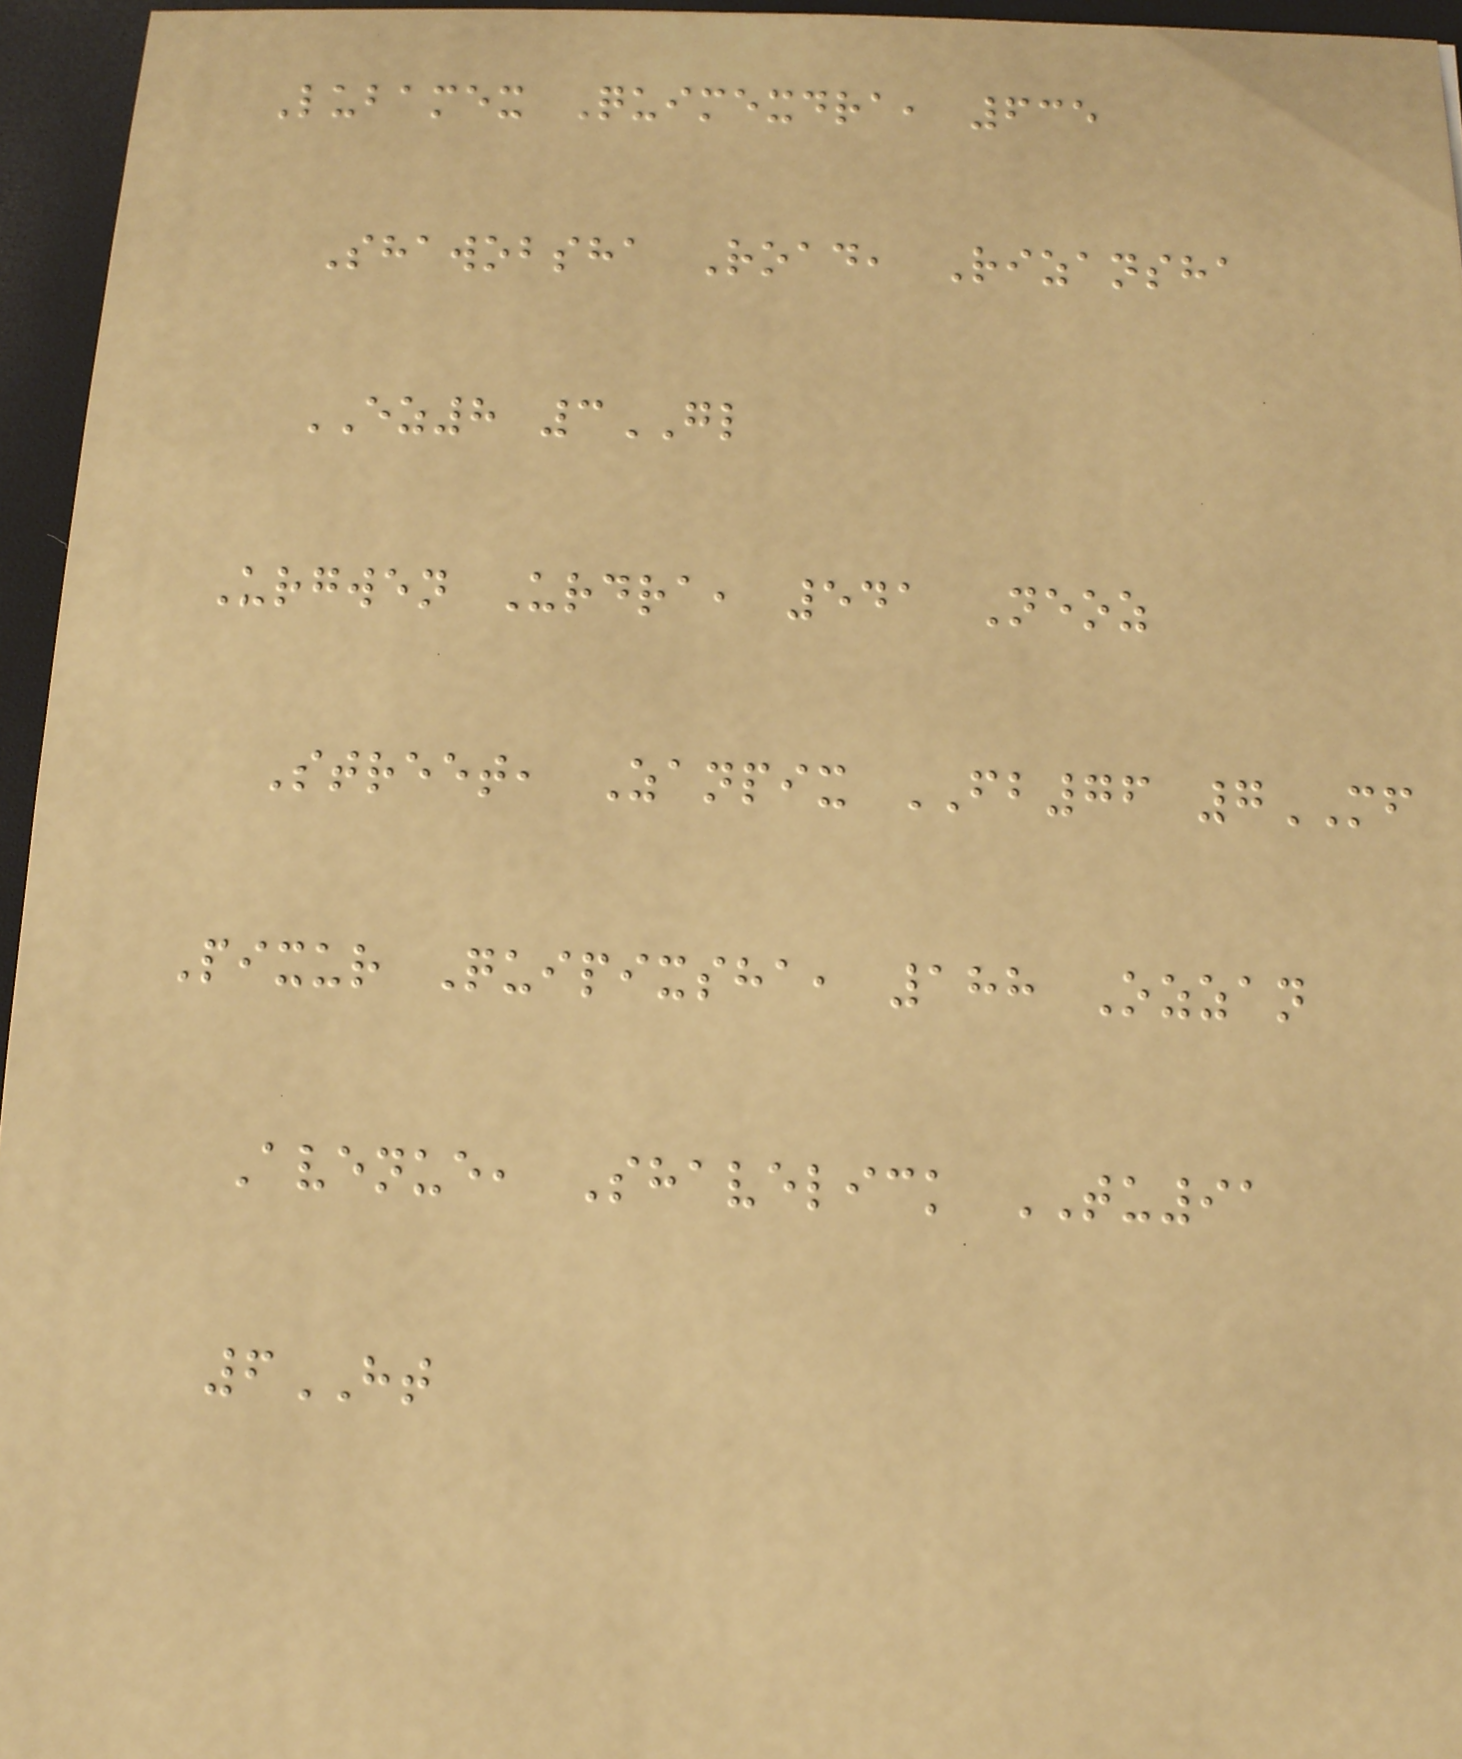Lubamex Quimexdra, 635
Shawobsha Road, Rizansha
EZ8 3GL
Urgwen Urdra, 541 Neoz
Street, Zanpix FB76 7MF
Pixur Quipixsha, 188 Ozzan
Avenue, Shavelick TU91
6HT
